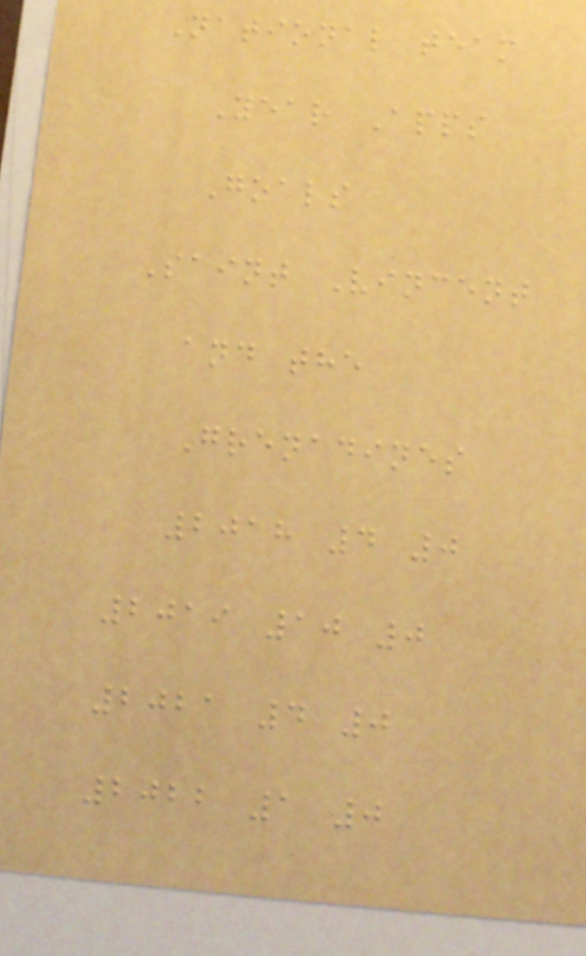National team
Year Apps
Goals
Saint Vincent
and the
Grenadines
2018 4 0
2019 10 0
2021 4 0
2022 1 0
